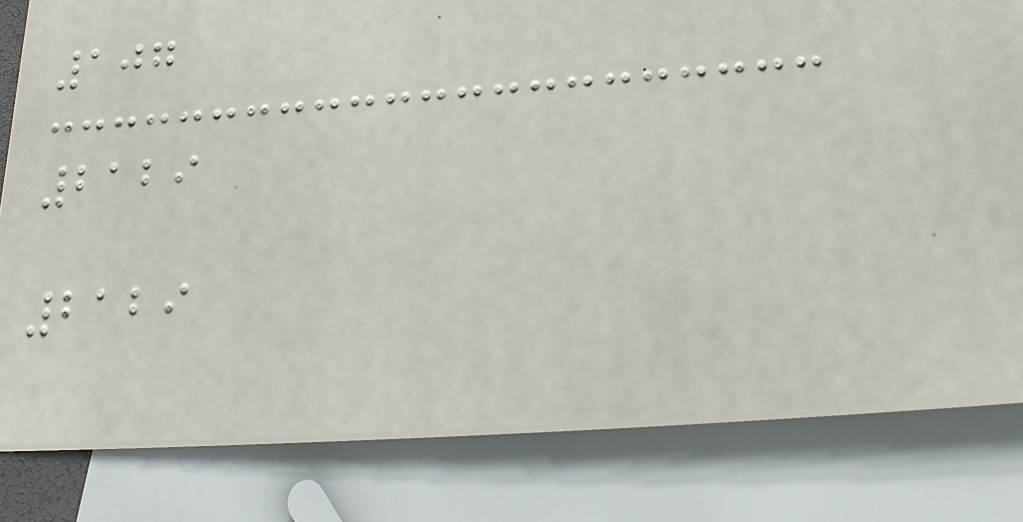107
2129
2129
